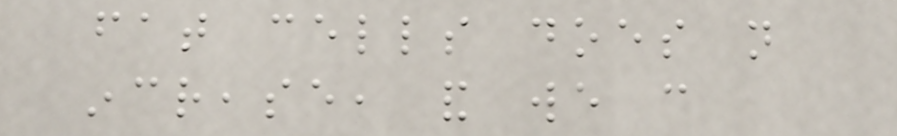fat cells does not
increase, and we can
